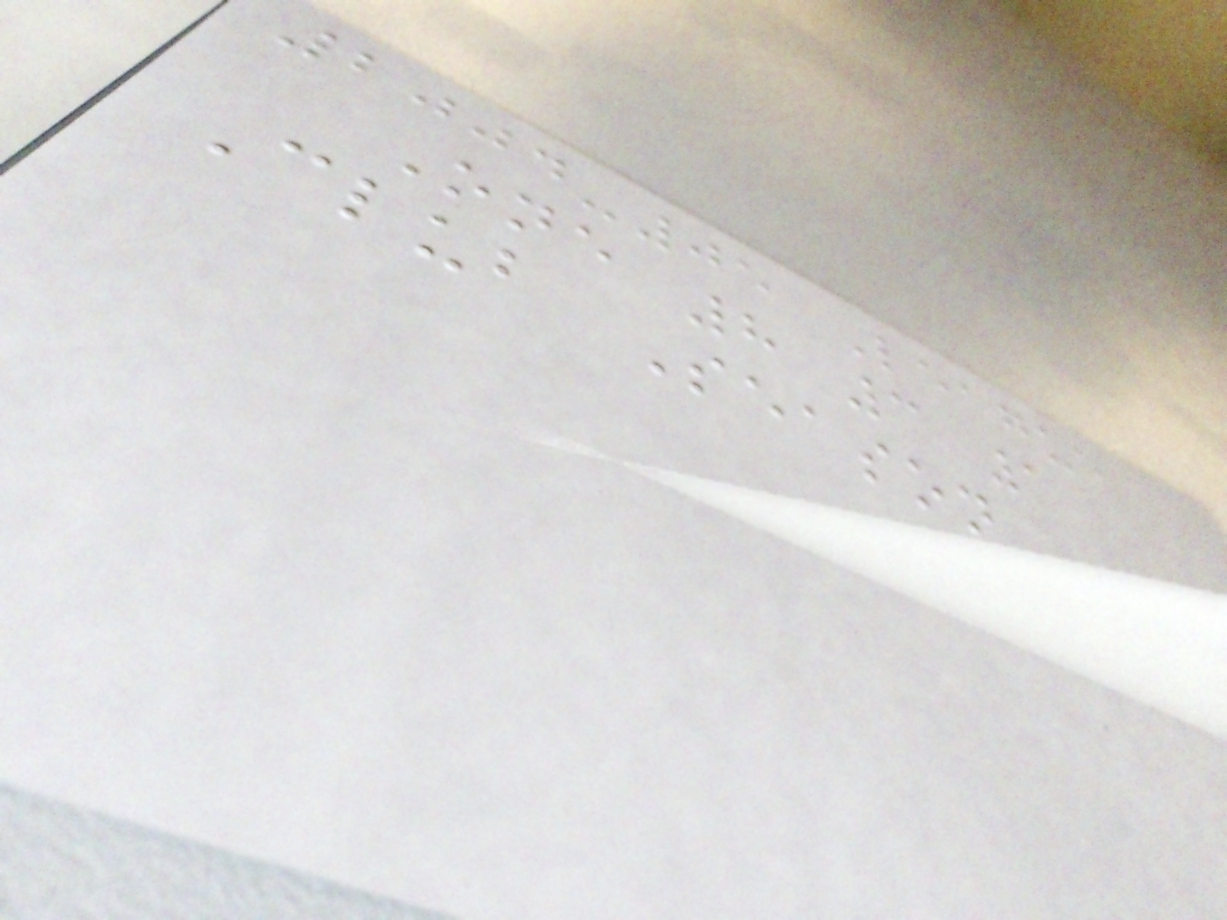2004-05 League
One 8 3 1
Club Season
